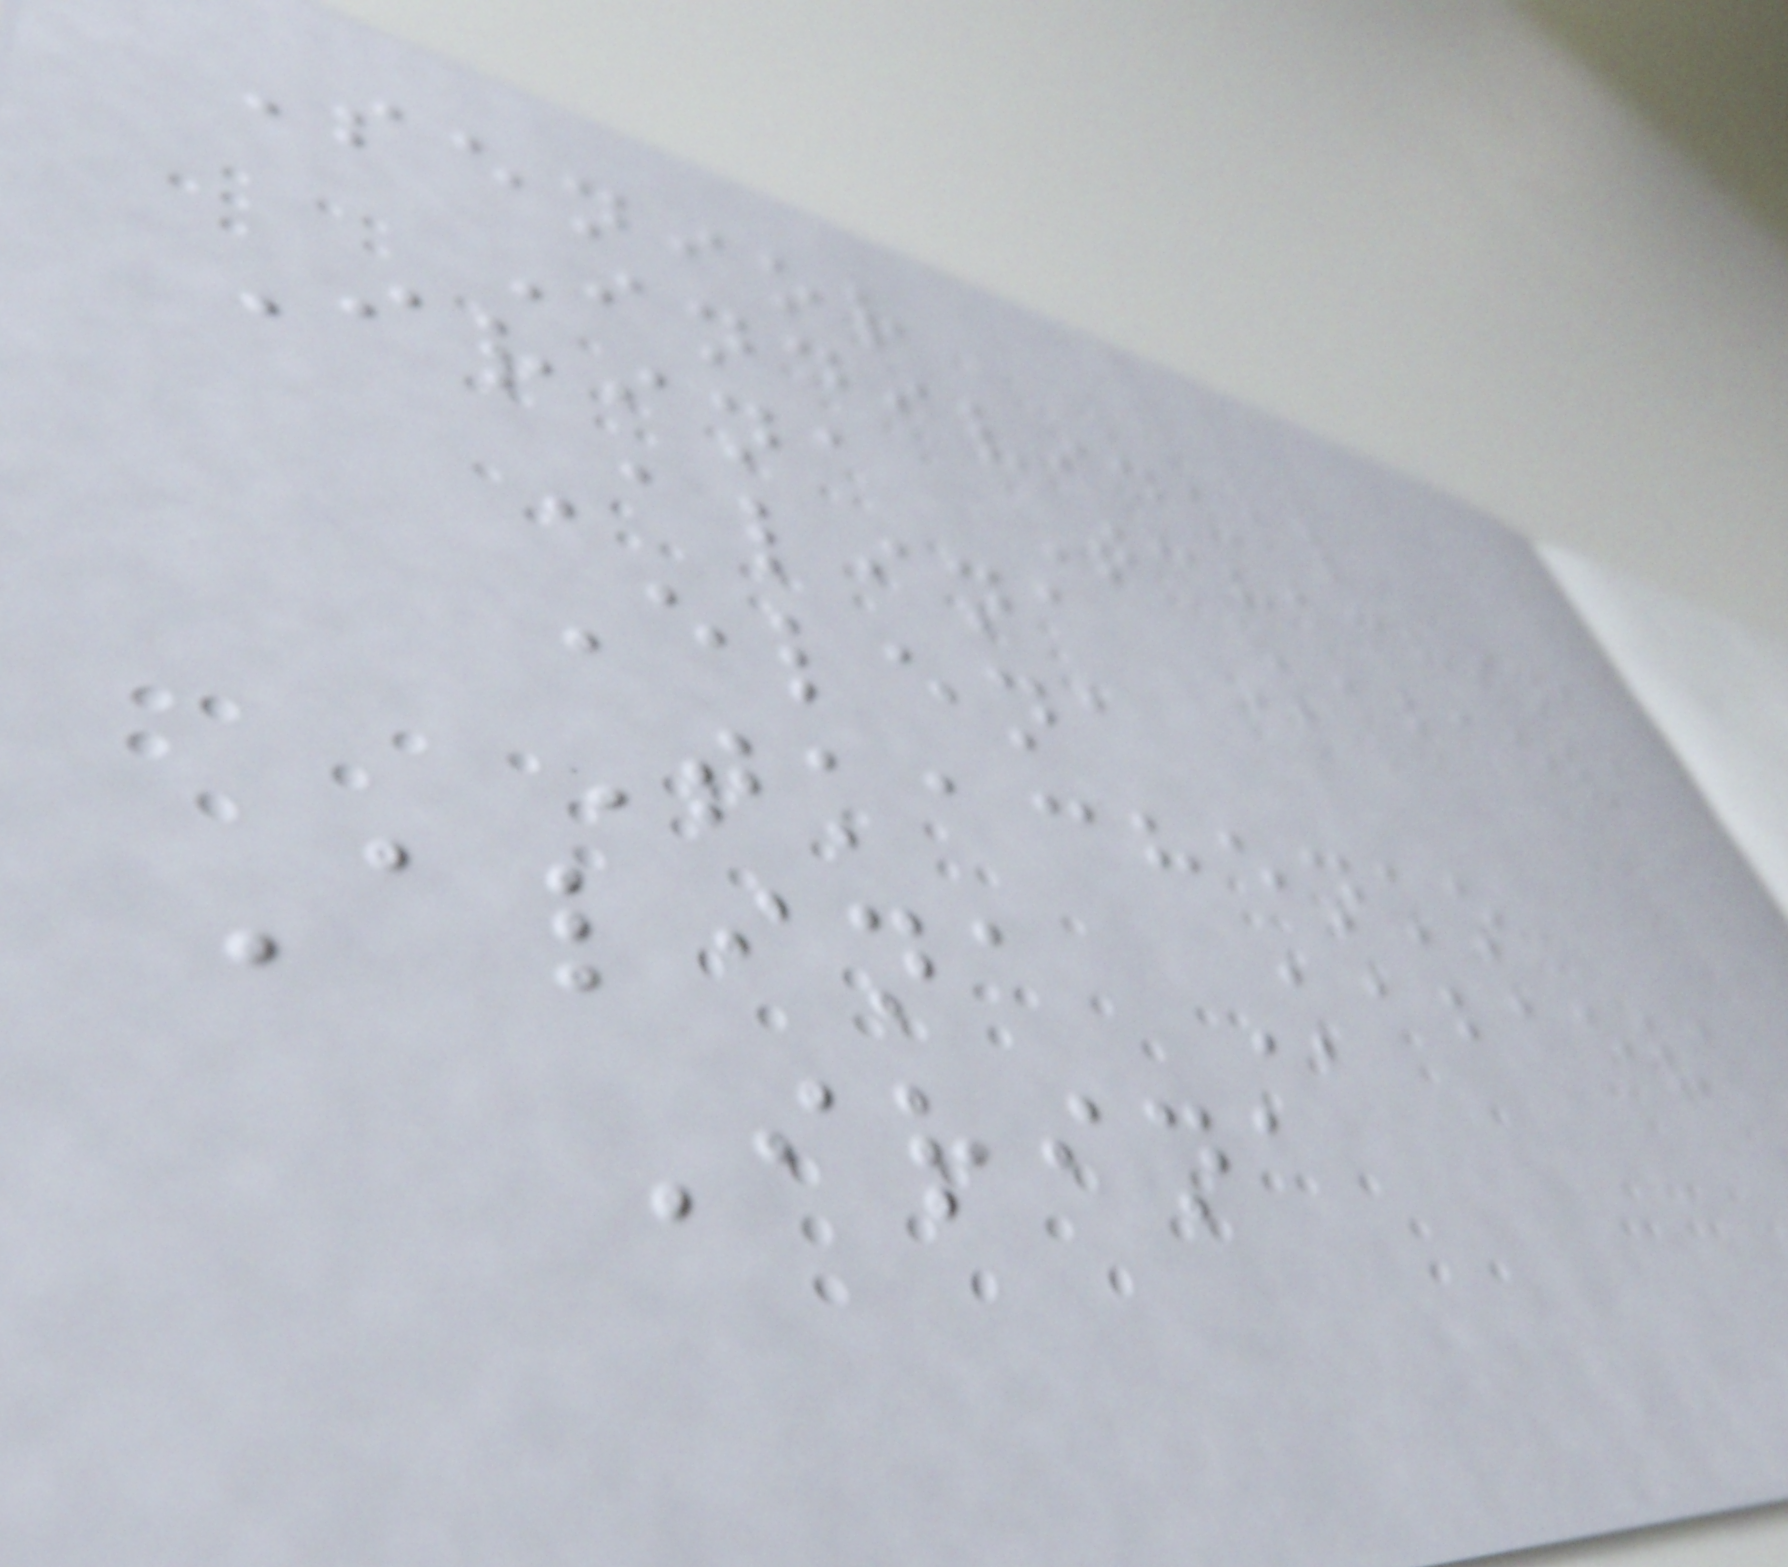Senior
Individual
Irina Tchachina
Alina Kabaeva
Elena
Tkachenko
Alina Kabaeva
Irina
